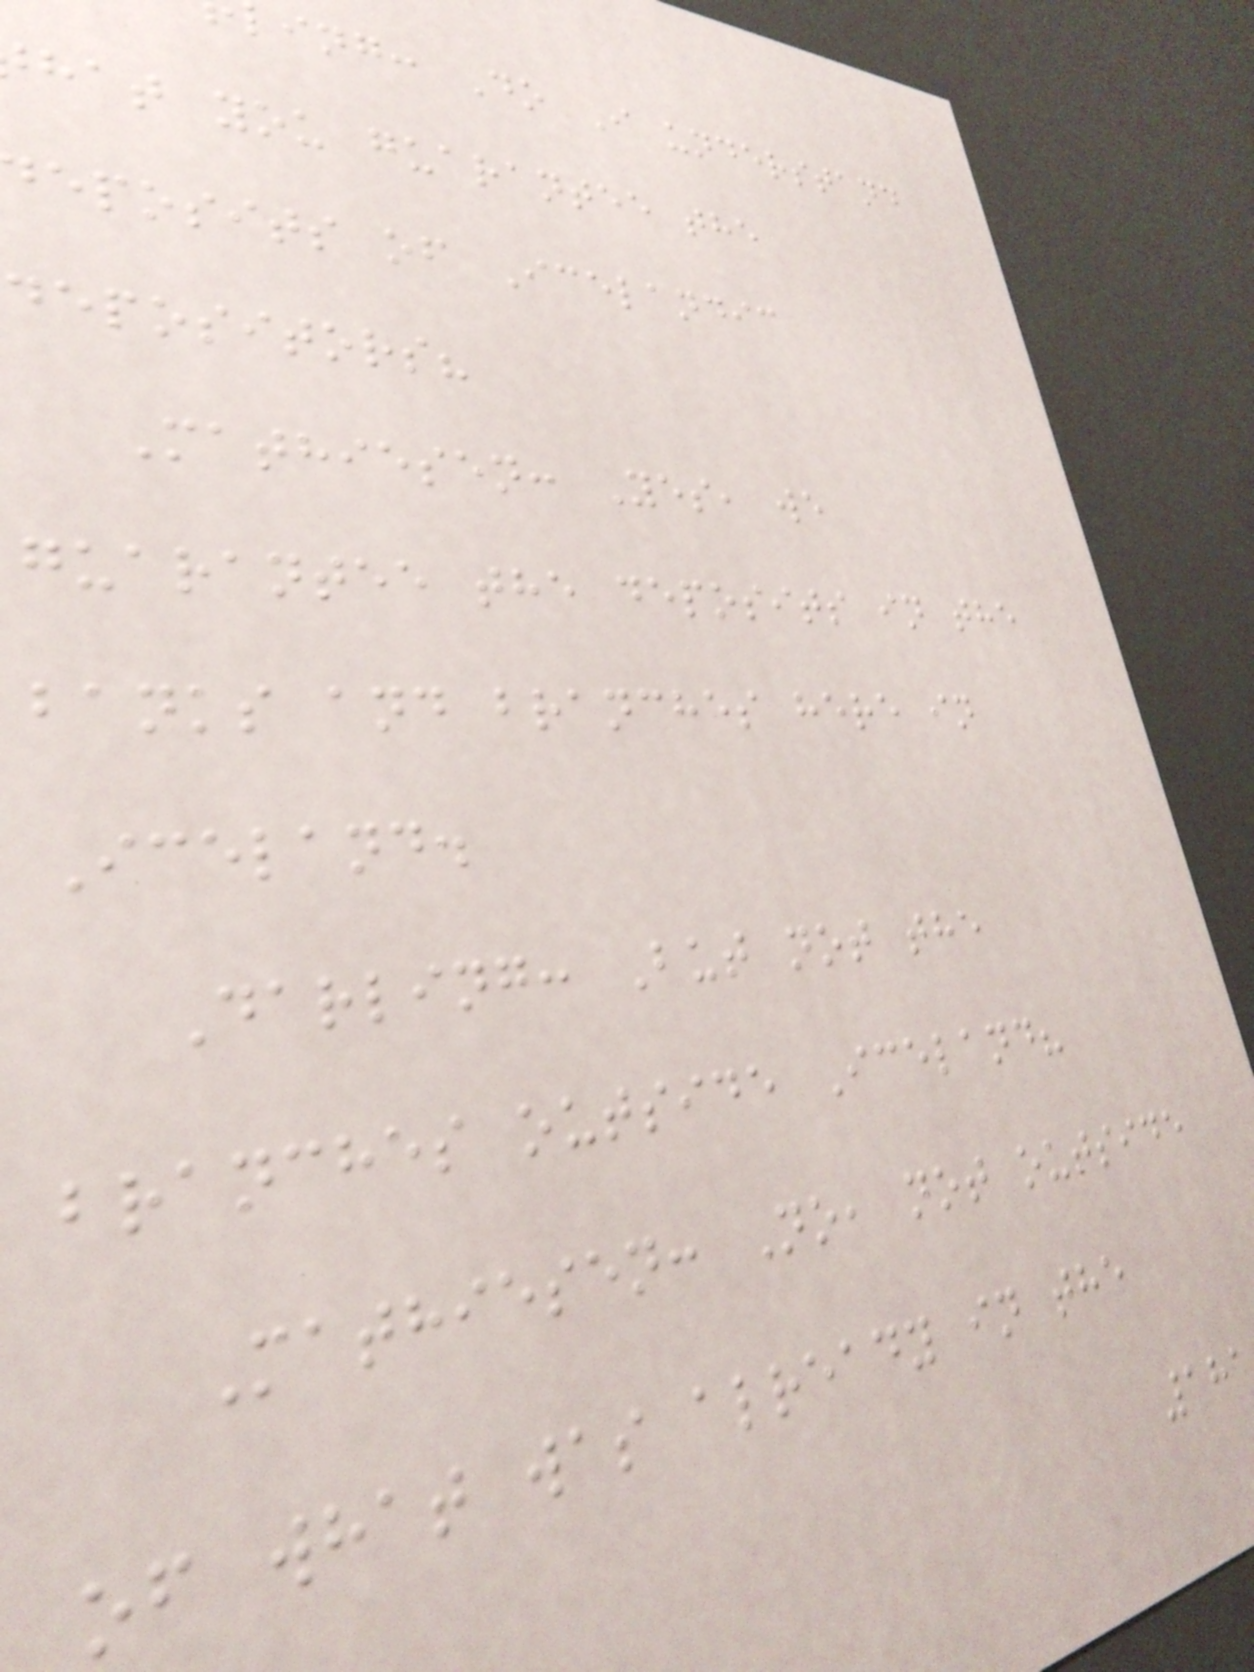ing: Do I understand
hat you guarantee the
eposits of Icelandic
depositors?
Mathiesen: Yes, we
guarantee the deposits in the
banks and branches here in
Iceland.
Darling: But not the
branches outside Iceland?
Mathiesen: No, not outside
of what was already in the
